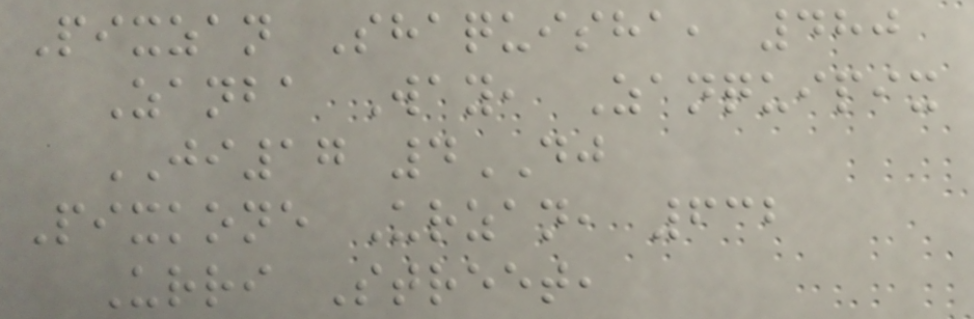Pixzan Shaquisha, 480
Zanba Way, Zanquipix
JI17 4DJ
Pixkone Urzan, 632
Urri Street,
